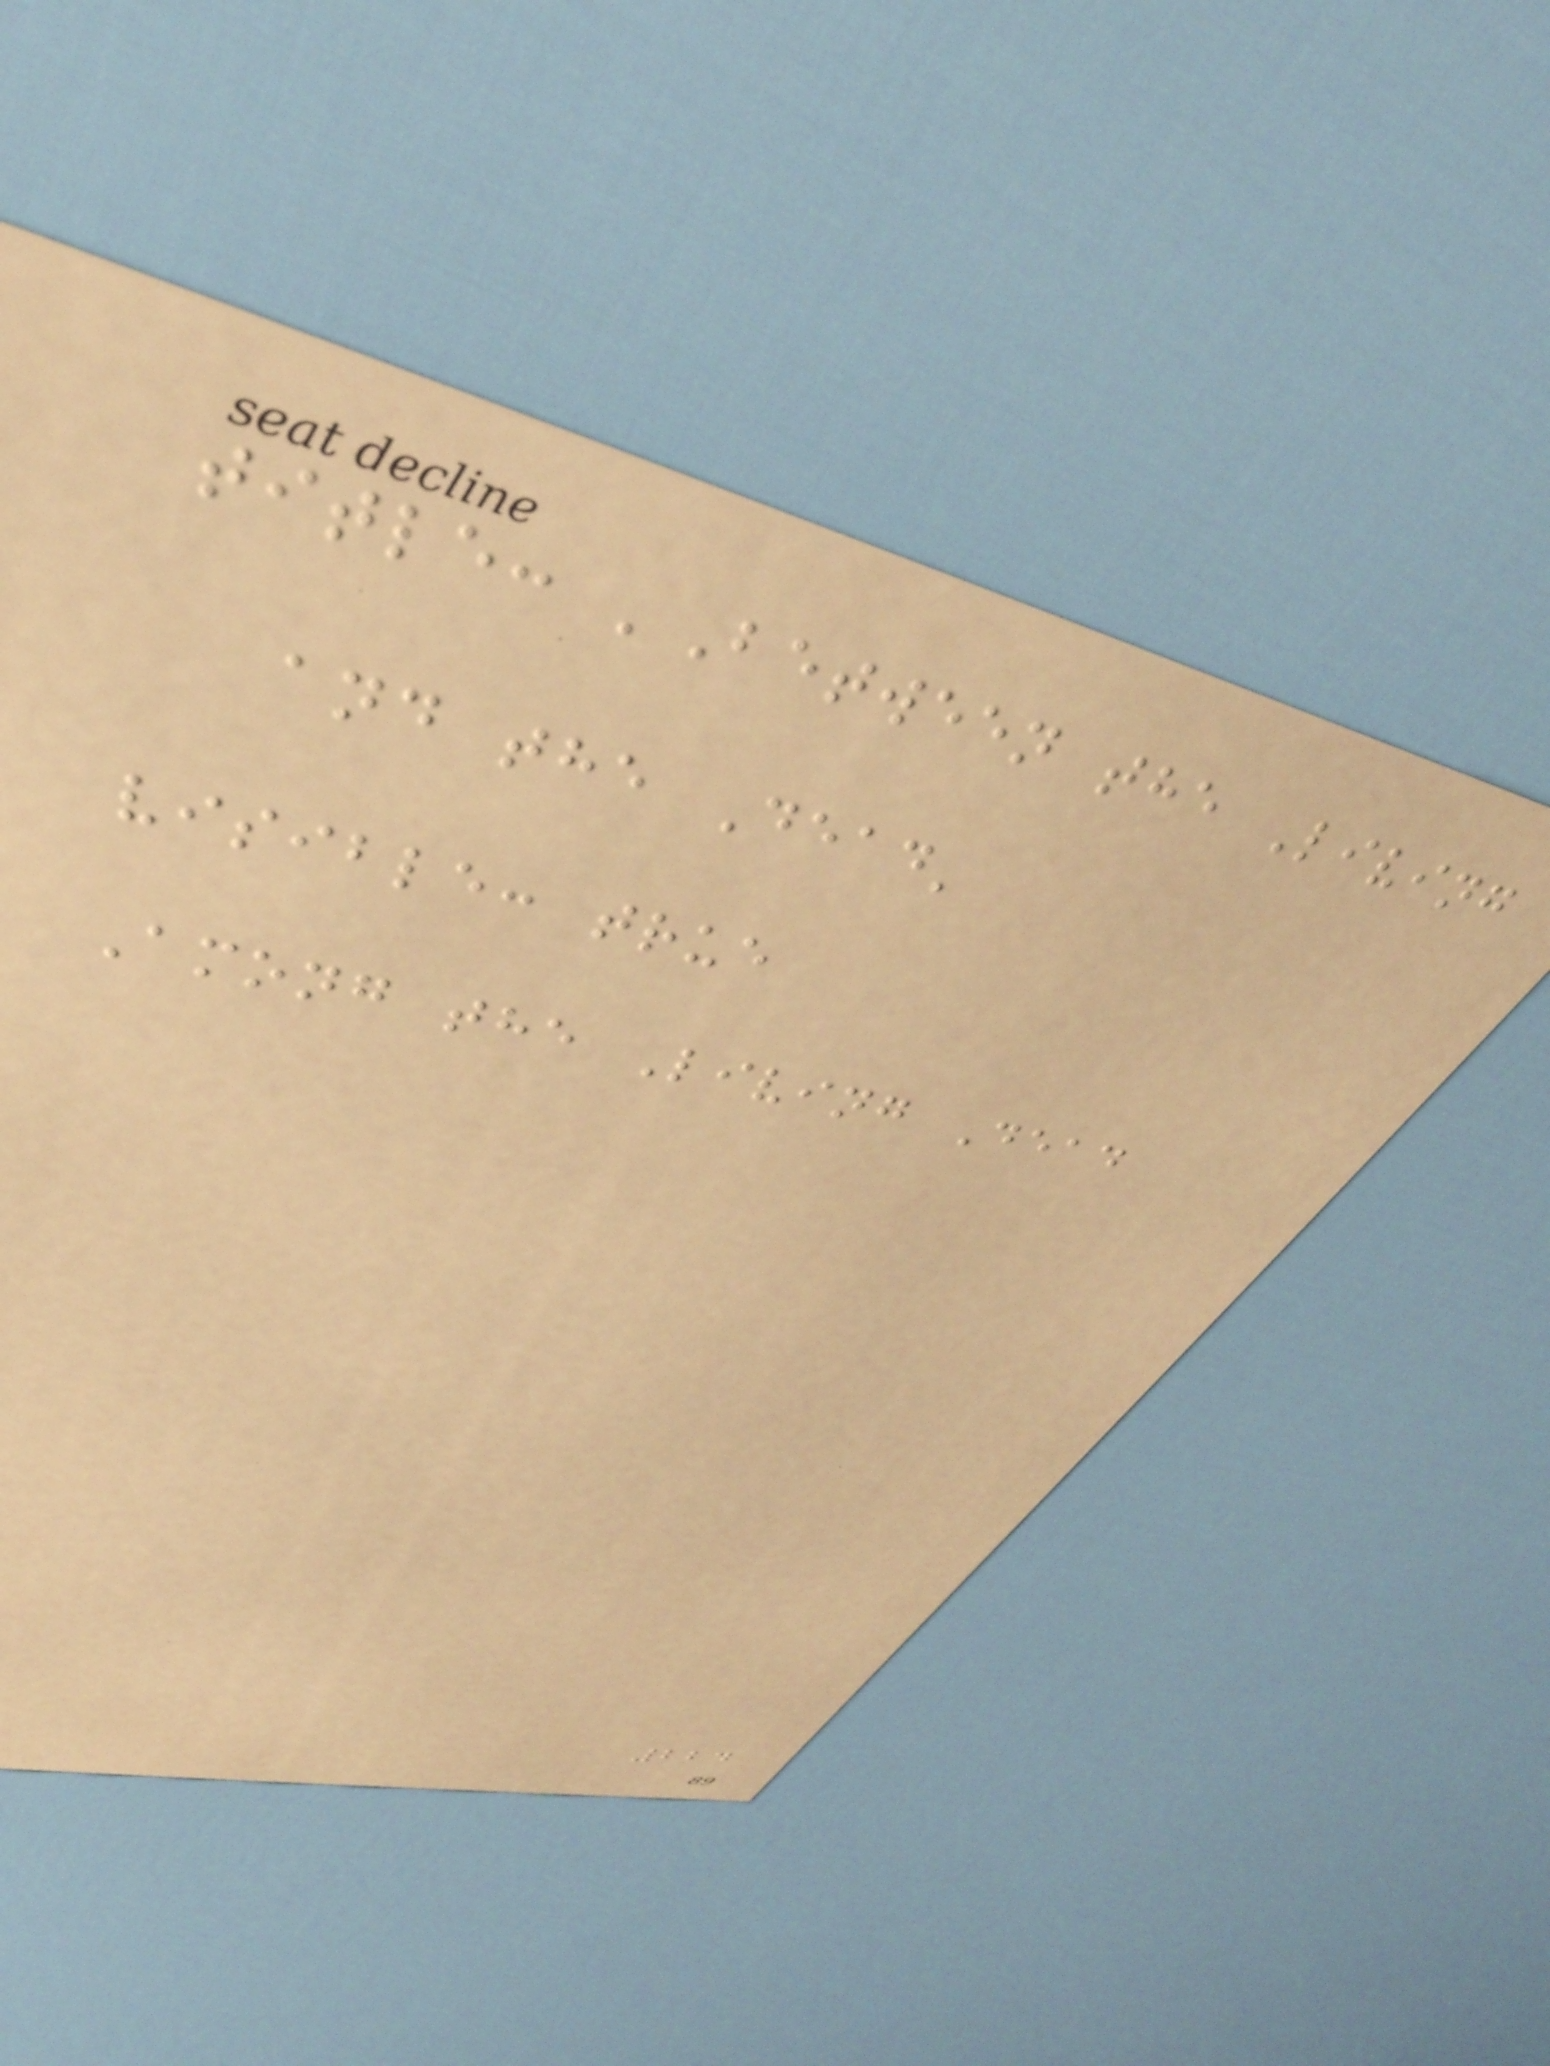title: 'Between the Living
and the Dead'
visible: true
Among the Living Dead
224
